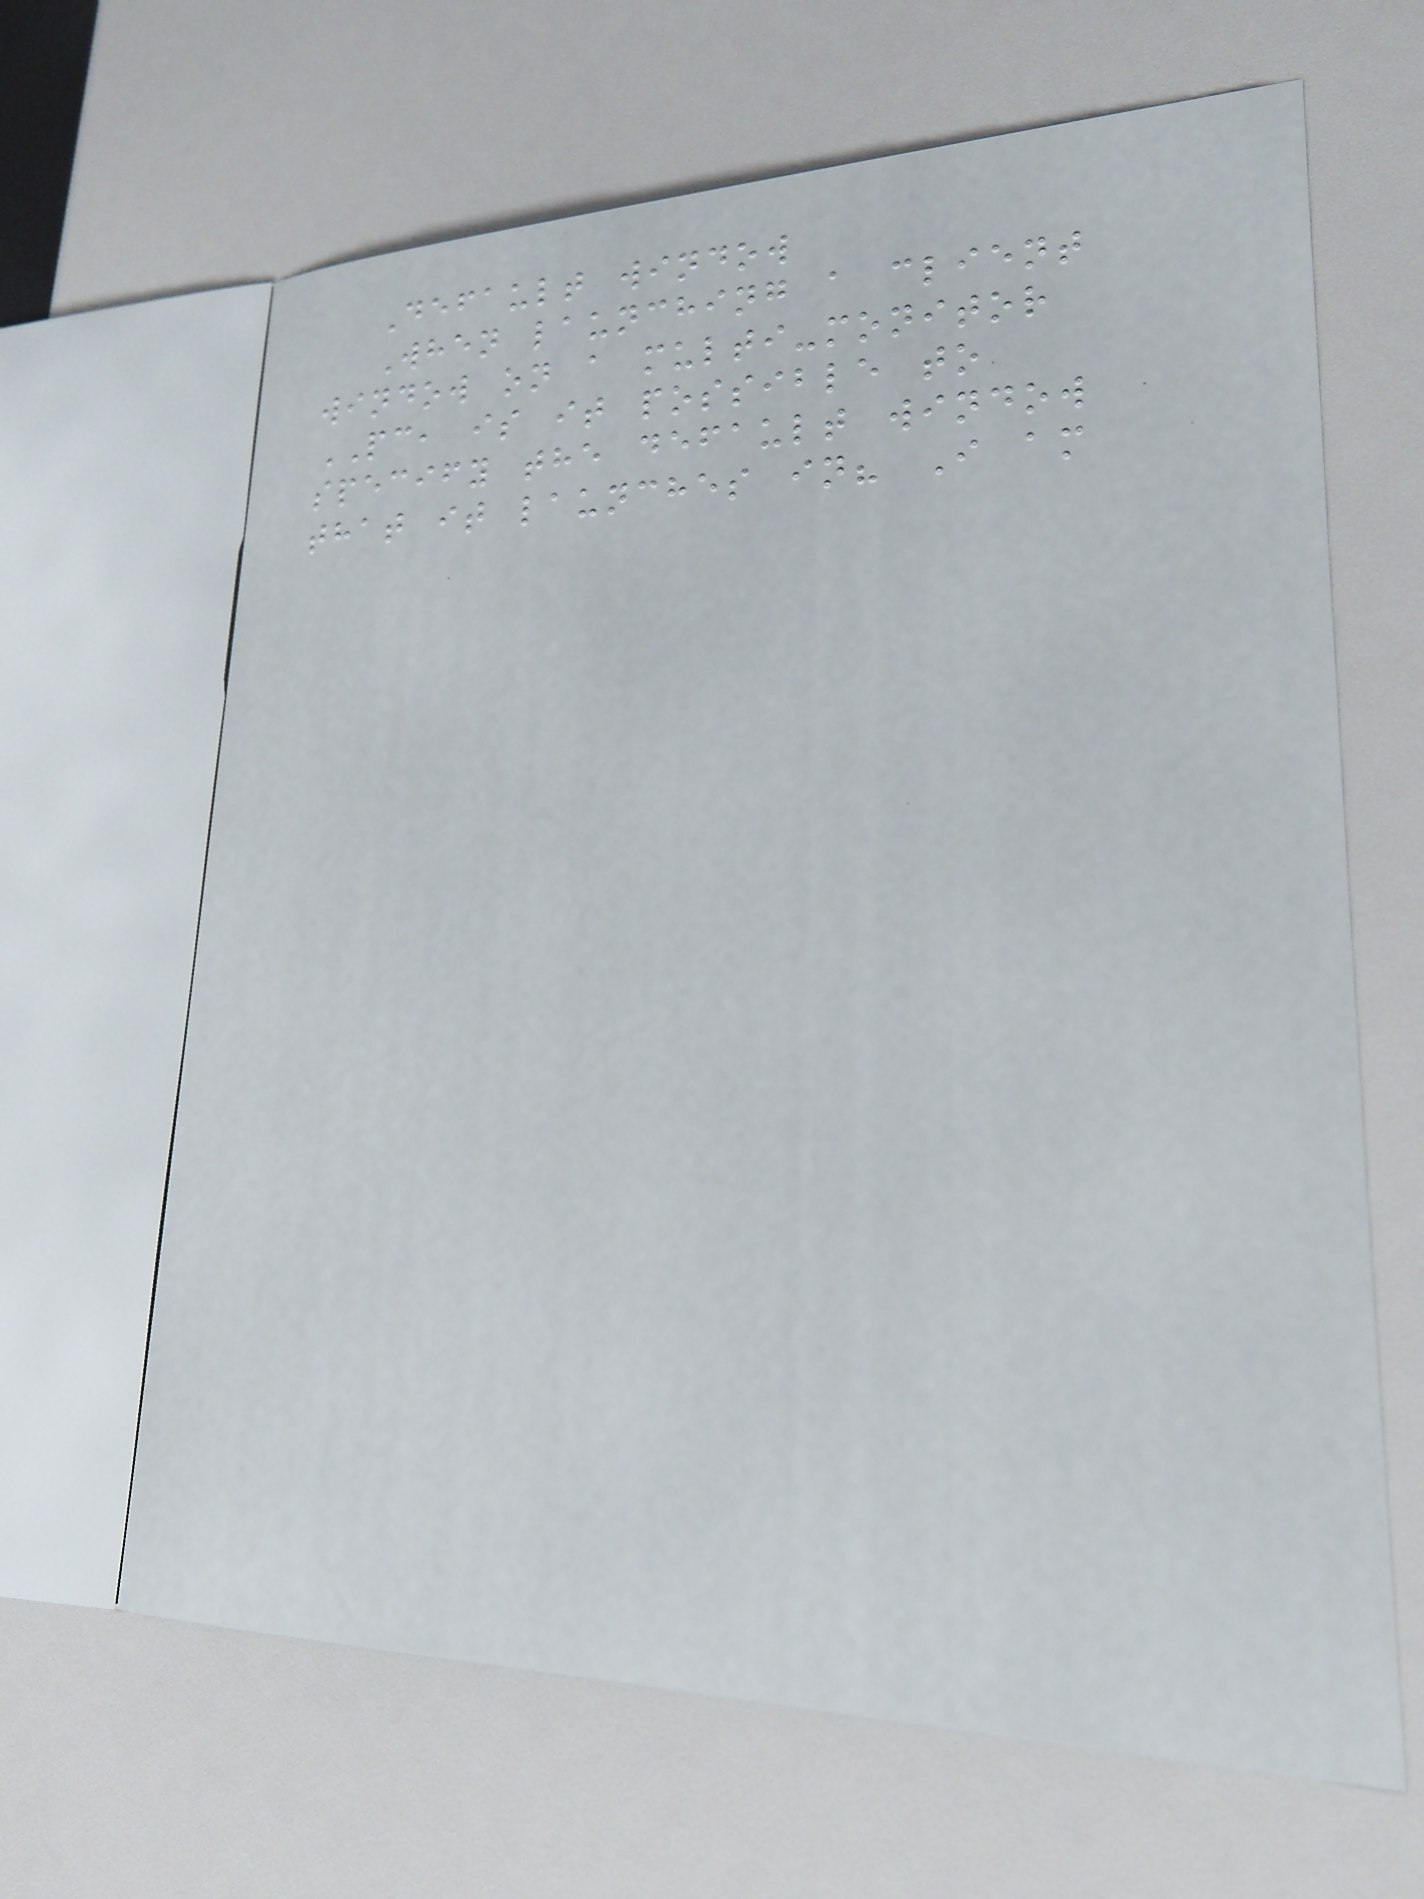Default window
When launching a client
window on a multi-monitor
PC, is it possible to
specify the default window
that it launches in? I am
